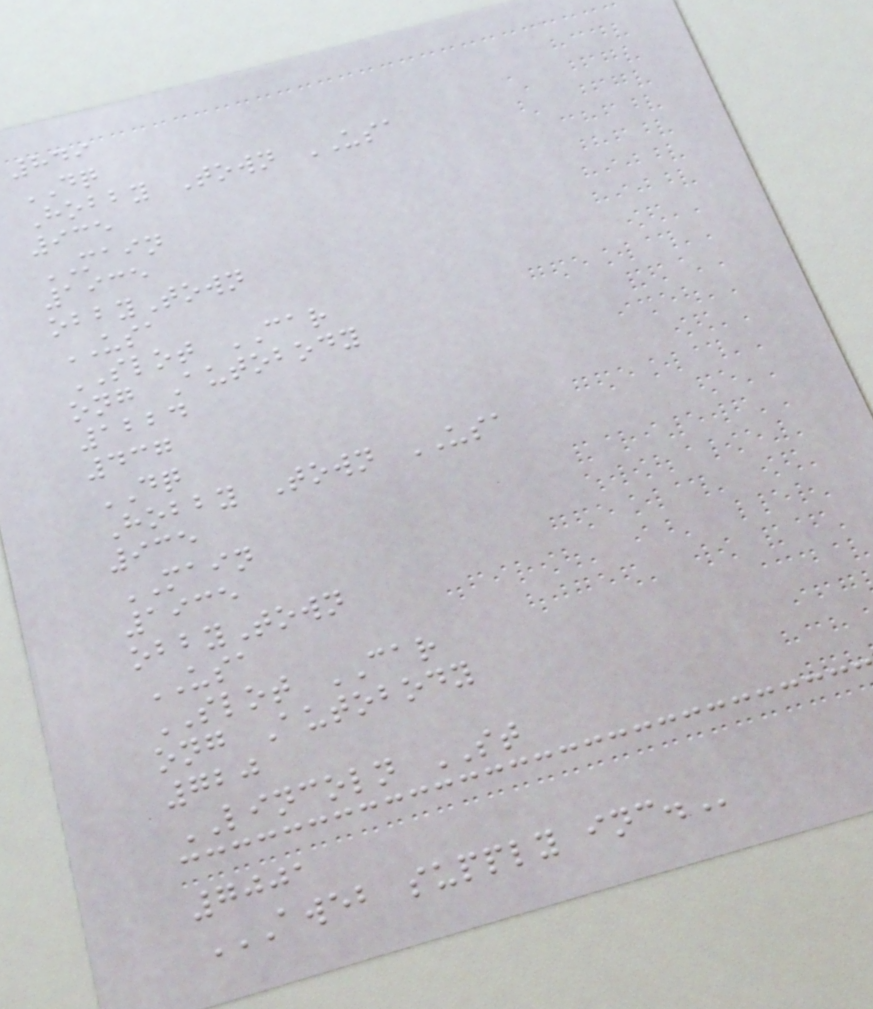849
DQ
Hobby Town USA
935
MAIN
1935
obbyTown
USA
SLOT CAR
ong Autobody
1224
437
DQ
Hobby Town USA
935
MAIN
1935
obbyTown
USA
SLOT CAR
ong Autobody
720
LINCOLN ST
7001
AWEB SUPPLY INC.
